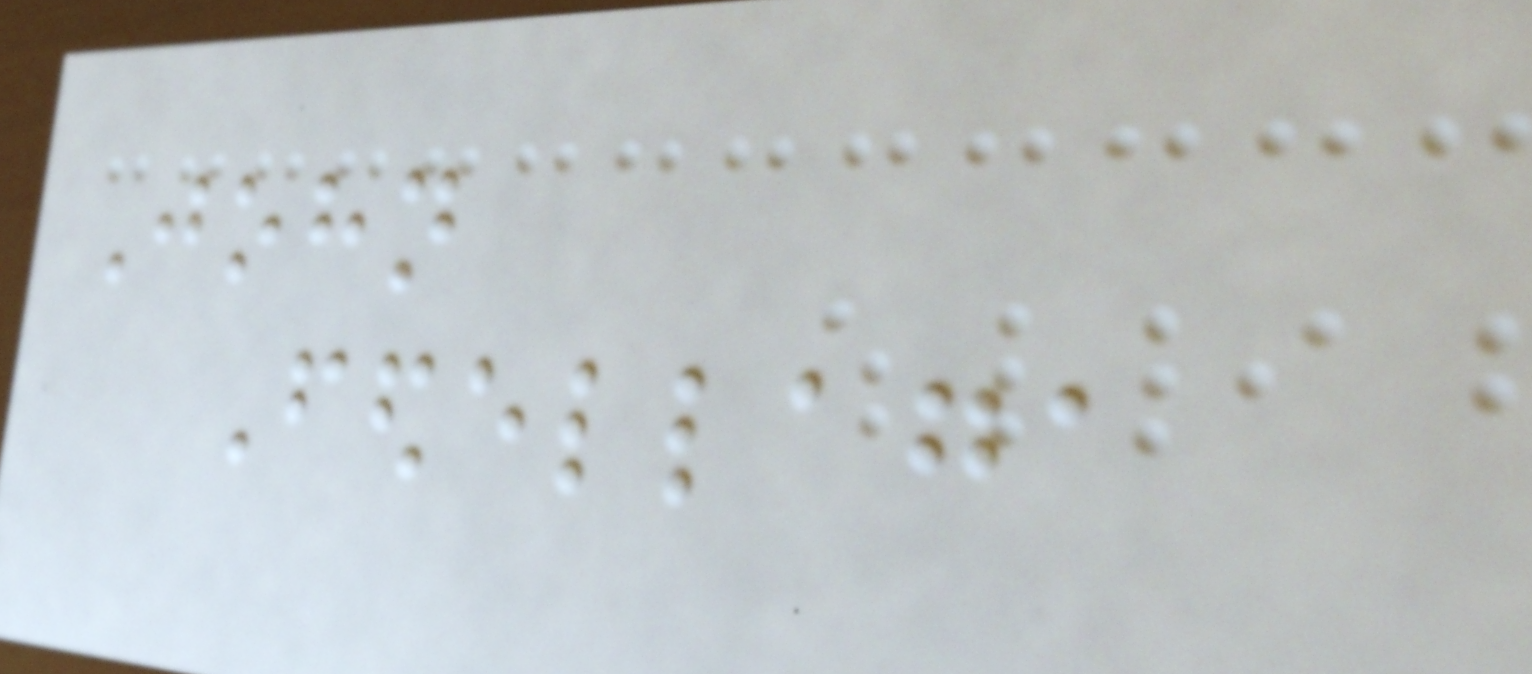John
Fedellaga
